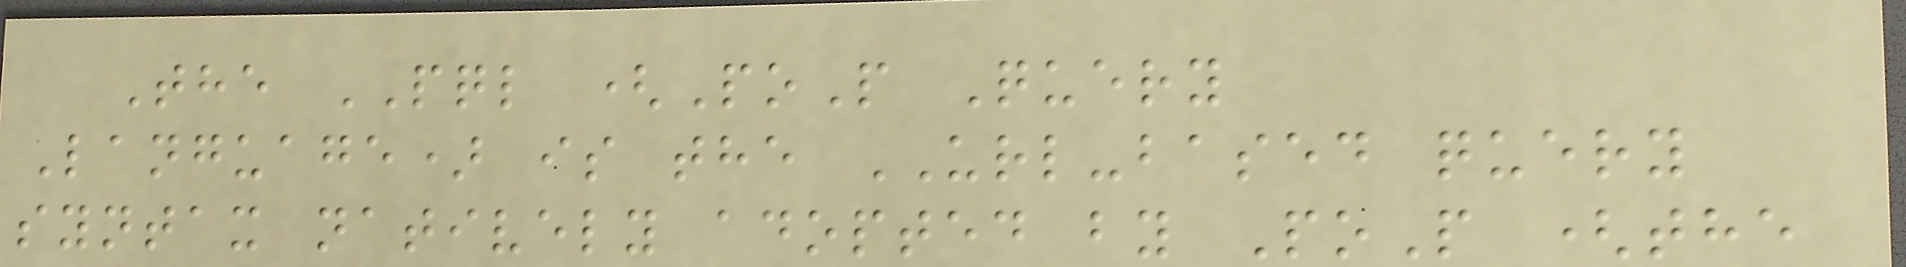The PQL (PoP Query
Language) is the URL-based query
syntax natively adopted by PoP (the
